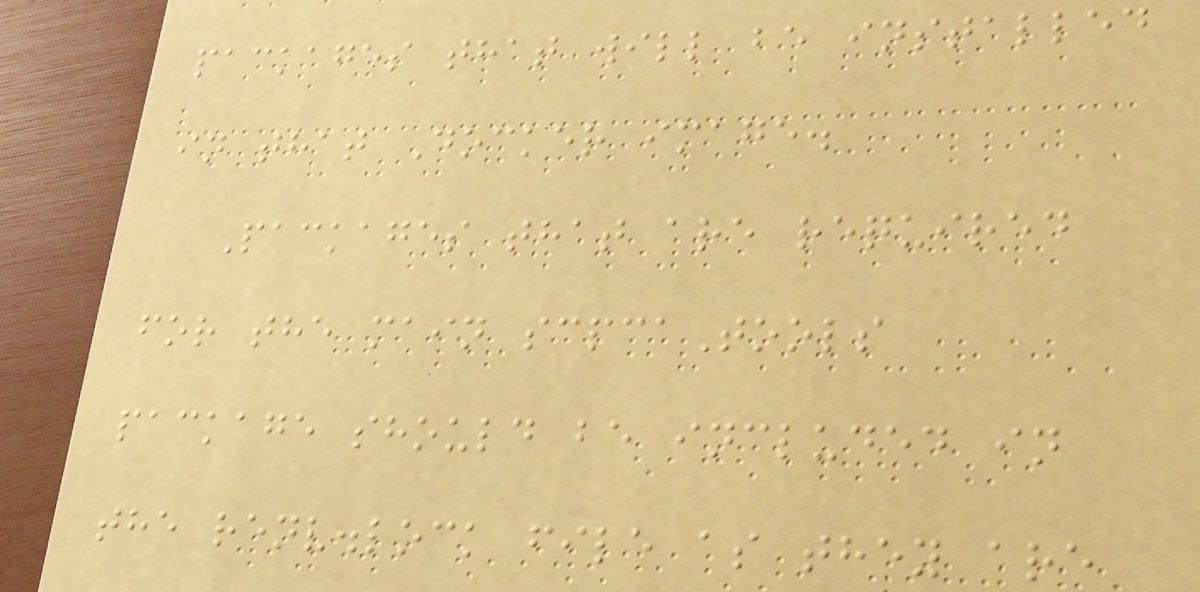packages that will be installed
in that Docker image.
Packages that are required
for the main scpcaTools
package should be included in
the renv.lock file as they are
